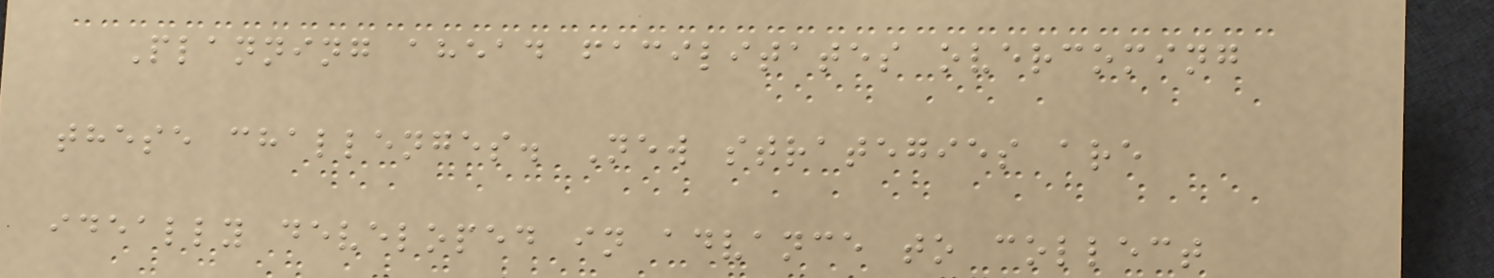Planning ahead facilitates overcoming
these challenges. New strategies are
ideally developed in advance to collect
